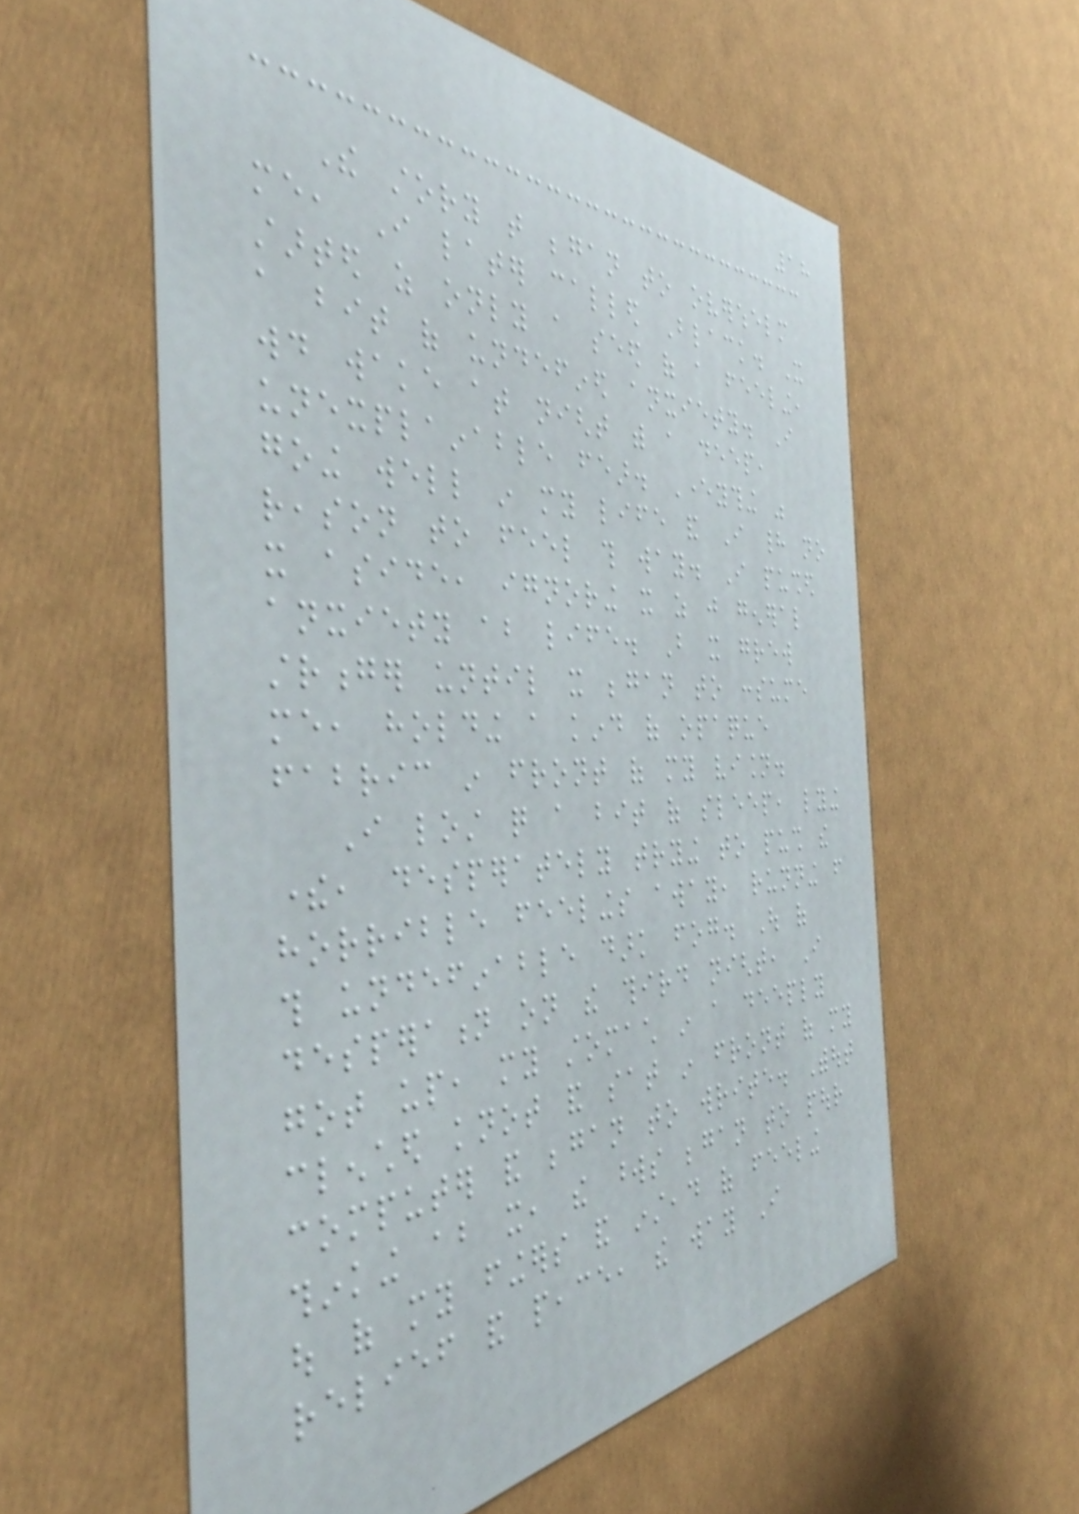18
The story that began to overwhelm
me, I later called Black. It
started as only a seed of a feeling,
a bit of undefined anxiety. I
would wake at night with a deep,
unexplainable fear. Everything was
going well in my life and I had no
reason to feel this way. I pushed
it aside, ignoring it as just general
anxiety about life. But it grew
stronger until it began to consume
me, holding a kind of opaque
fabric in front of my vision.
I lost quite a bit of sleep, lying
there, desperately trying to push the
horrible feelings away, running from
this undefinable dark fog. Out of
desperation on the third night, I
got up, my stomach in a deeply
clenched knot and sat in front of my
computer and began to write. Without
thinking about it, the words began to pour
out of my fingers and instead of feeling
relief and peace, the way I
